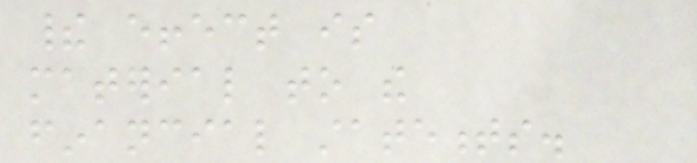their effect is
material to the
financial statements.
